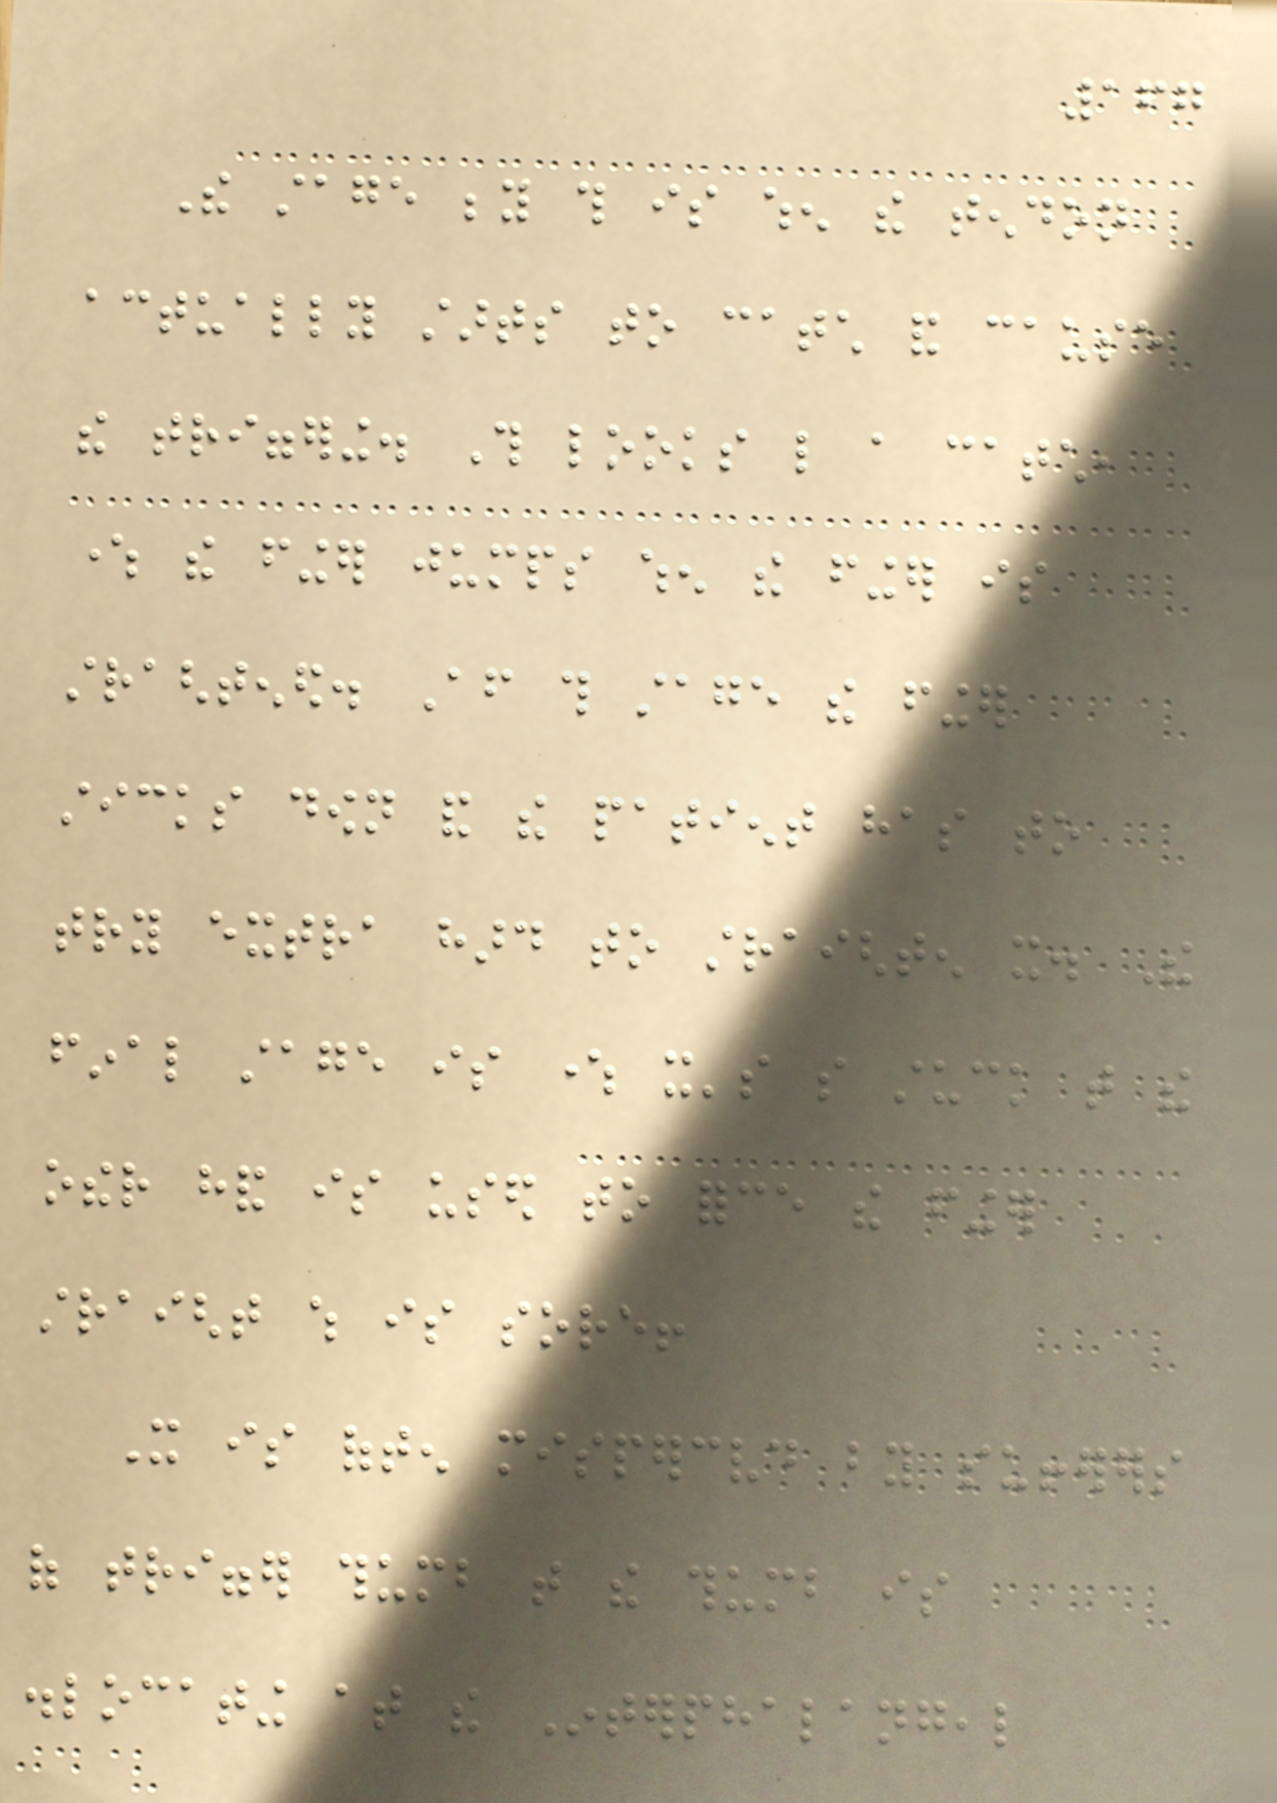167
The stage beyond this is when the tendon
actually starts to catch and cause
the triggering. This looks like a catch,
where the finger jumps when the finger is
straghtened. After this stage the finger
sticks down and the patient has to
try extra hard to straighten it. The
final stage is where it's so stuck that the
other hand is used to force the finger
straight which is sore!
It is often misperceived by sufferers
of trigger thumb that the thumb is
dislocating at the Interphalangeal
